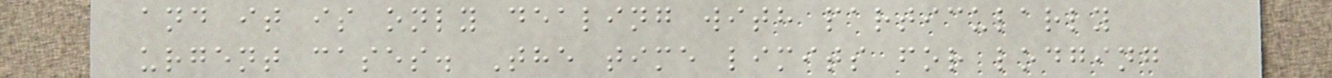and it is only dealing with particularly
urgent cases. The time limits for lodging
